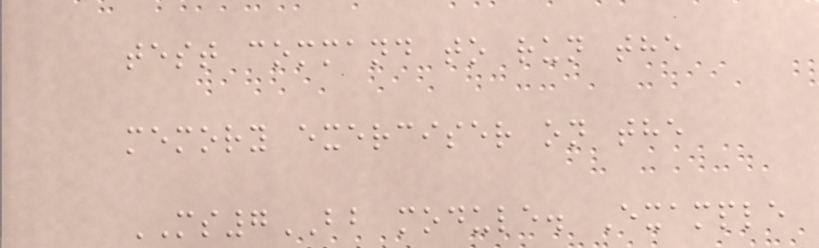test command to run the
memory exerciser on the
MS7BB module. Example
